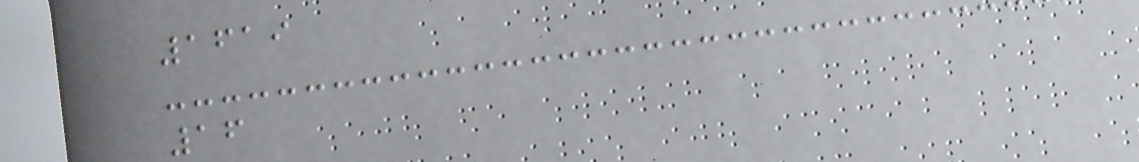1619
16
